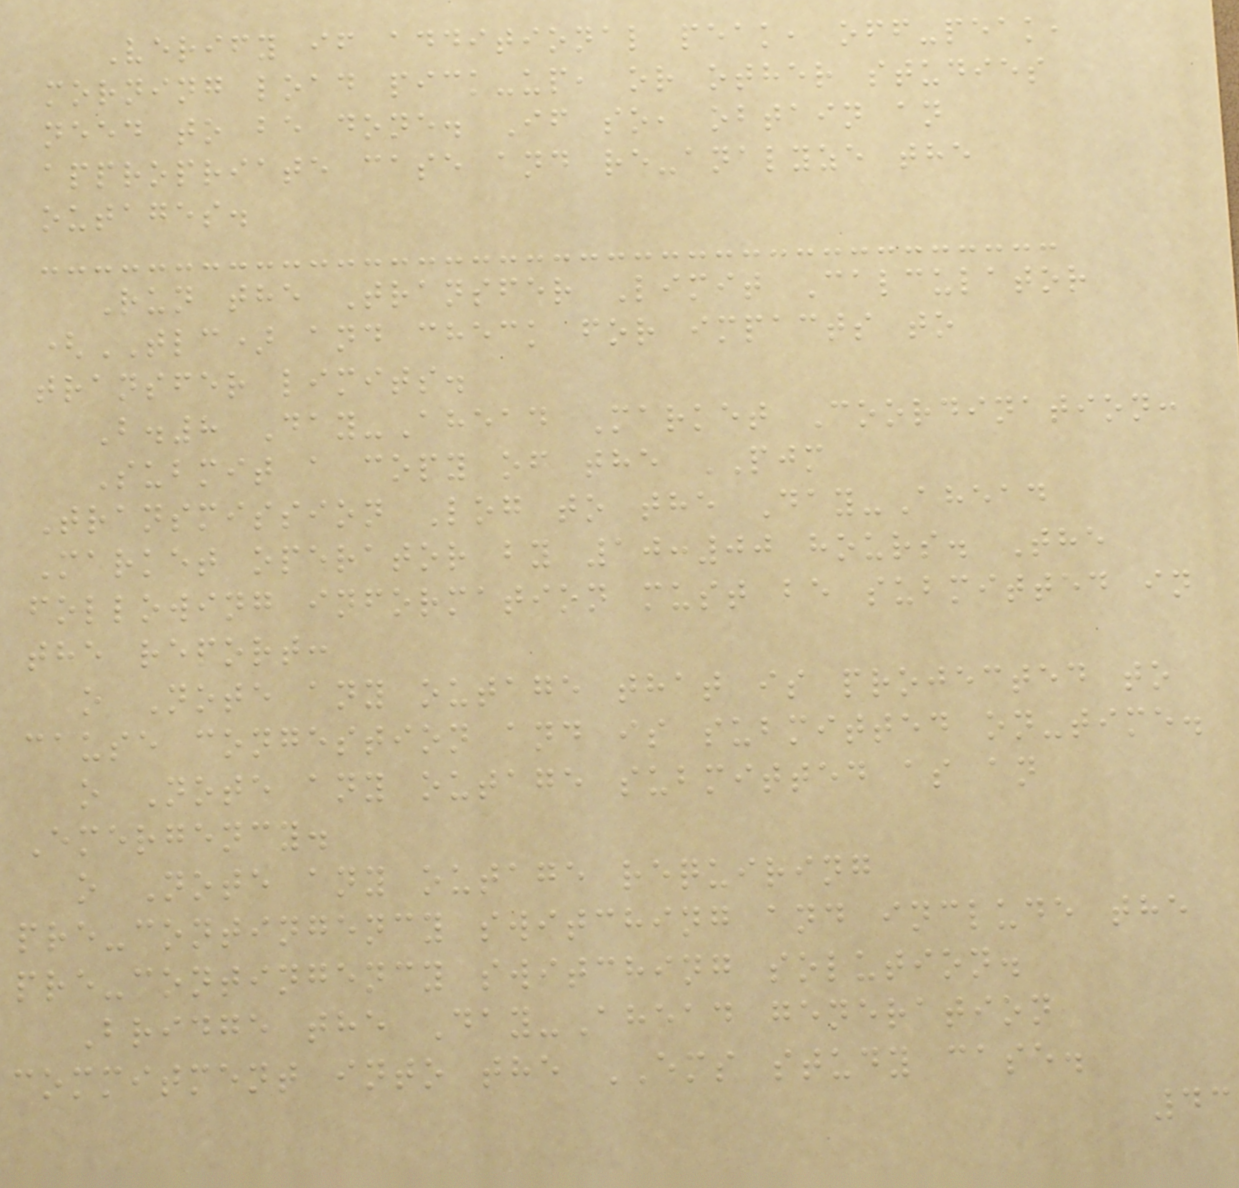Verify if additional peak, off-peak,
morning load pick-up, or other studies
need to be done. If so, obtain an
appropriate case and re-analyze the
outages.
Run the Transfer Limit Calculator
(TLC) and check for impacts to
transfer limits.
B.8 Day-Ahead Market Coordination:
Submit a copy of the PJM
Transmission Log to the Day-Ahead
Market operator by 10:00 hours. The
following information must be submitted in
the report:
o Note any outage that is projected to
cause congestion and is submitted on-time.
o Note any outage submitted as an
Emergency.
o Note any outage requiring
pre-contingency switching and include the
pre-contingency switching solution.
Bridge the Day-Ahead generation
commitment into the EMS study case.
43
